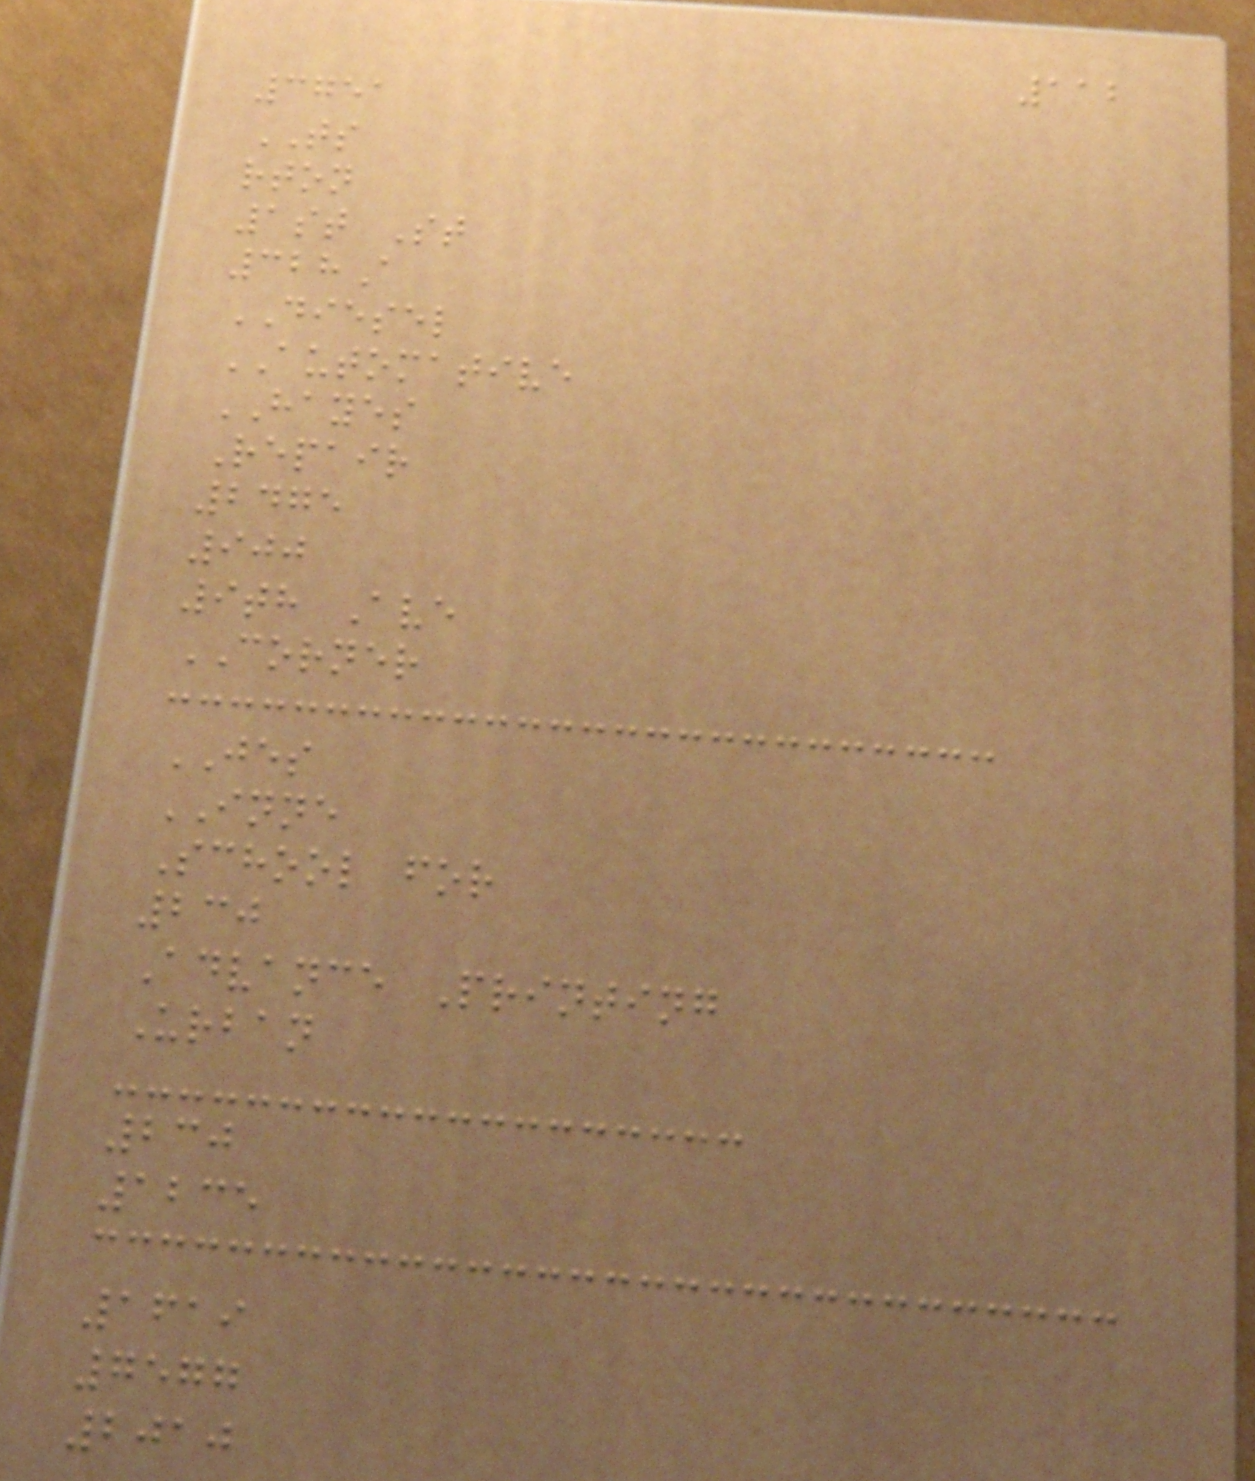112
3751
TS
rton
1st St
328A
DIESEL
AUTOMATIVE
HAYES
Repair
2475
900
9th Ave
CORNER
JES
INNE
School for
230
Advance Printing
Urban
230
1235
1619
7577
2010
